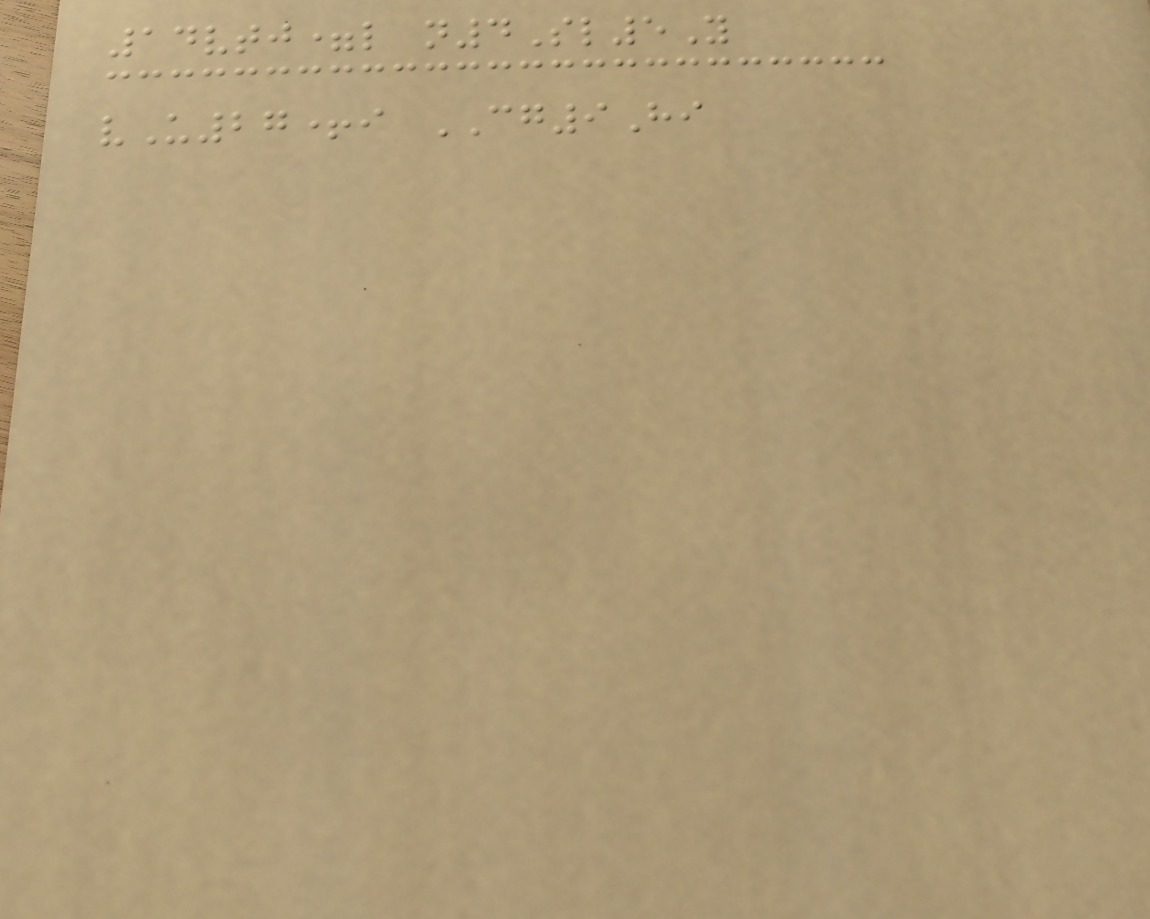14vtj=l n4Sl5Y
vU27+i CG9Hi
